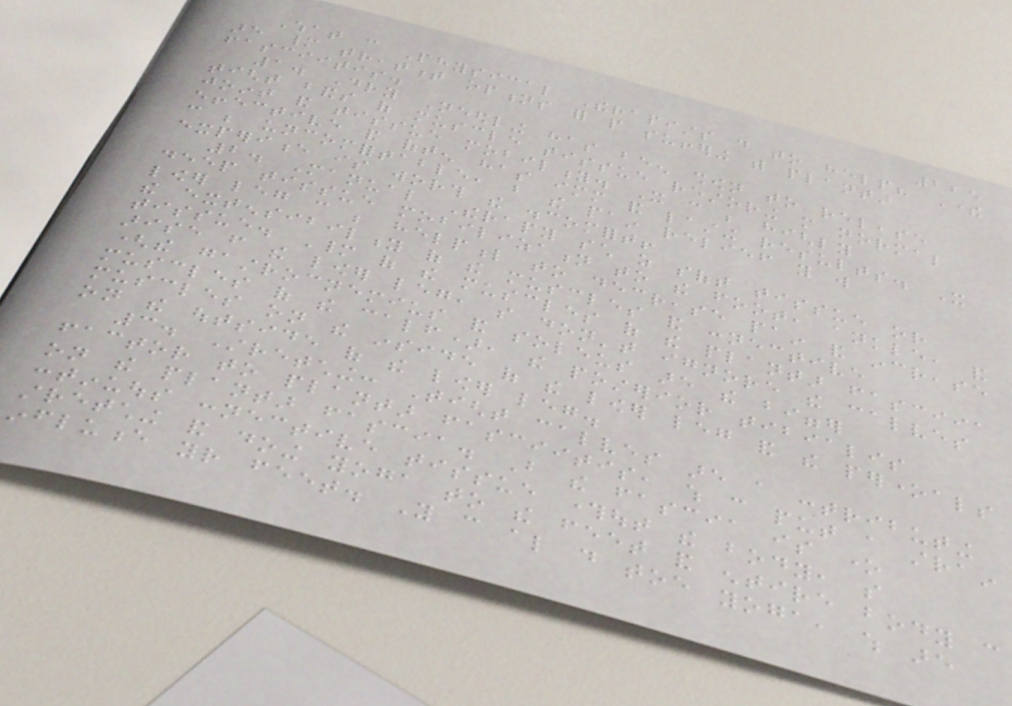225
What can Physical Therapists do to help? There
are many treatment options for people suffering with plantar
fasciitis.
1. Dry Needling has been shown to release
tight bands of muscle tissue restoring more normal
joint and tissue mobility. It can be highly
effective and often has immediate and lasting results. It
can be uncomfortable, but the pain relief you will
experience is worth the discomfort!
2. Manual Therapy such as soft tissue or
deep tissue mobilization to the foot, ankle, and
lower leg can be helpful to decrease pain and increase
the extensibility of the muscles and connective
tissue. Many of the muscles of the plantar fasciia
arise from the lower leg, so don't ignore the calves
(the gastrocnemius and soleus are the bigger
muscles of the calf), the posterior tibialis
muscles on the inside of the lower leg and the peroneals
on the outside of the lower leg.
3. Stretching: Tight calves are a contributing
factor to plantar fasciitis, which can put a strain
on the plantar fascia. But the fascia is one
continuous connective tissue throughout the body, so
stretching and doing yoga to the feet and entire body can
influence your feet. You can also do toe yoga, which are
